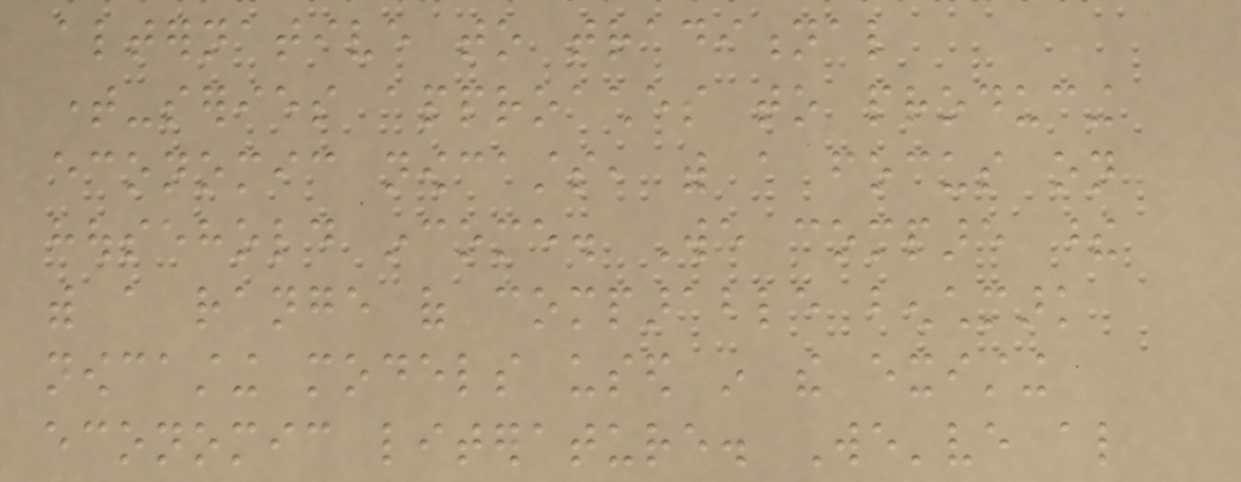alternative to traditional
time-series approaches to producing
economic nowcasts, with a focus on
household income. We compare these
with a range of comparable benchmark
nowcasting models used in the existing
economic literature. We've also
